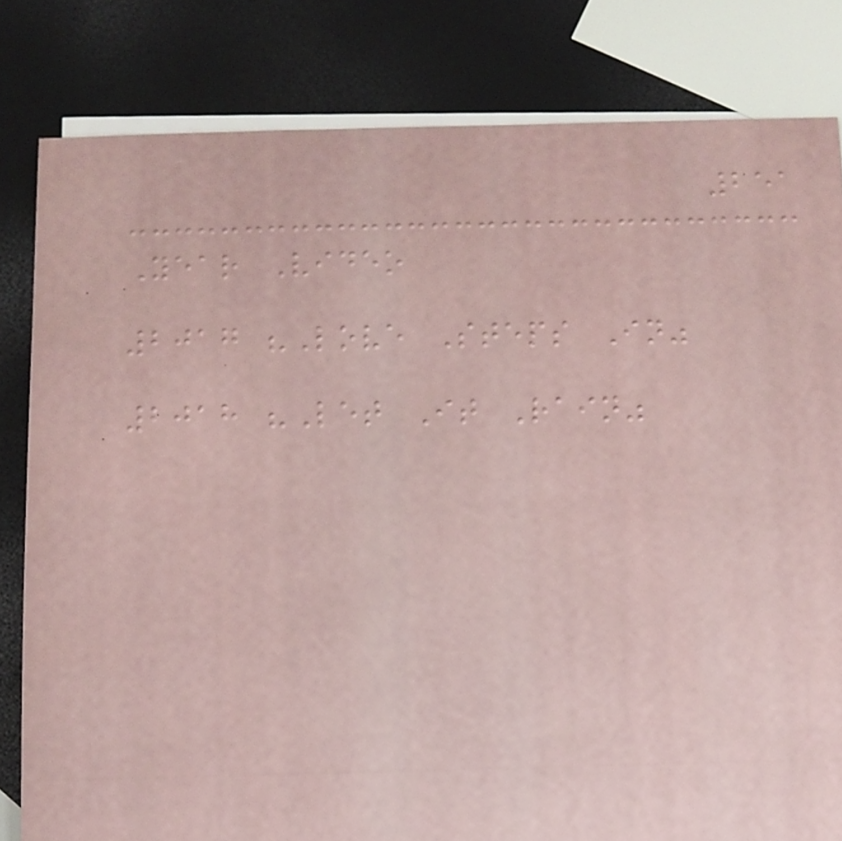251
Year Video
2017 "Love Steps In"
2018 "Let It Rain"
